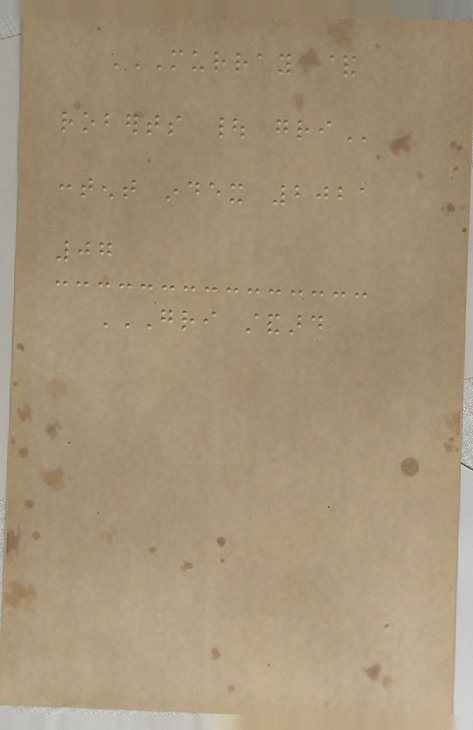MURRAY &
ROBERTS | GRI
content index 2021
07
GRI STANDARD
